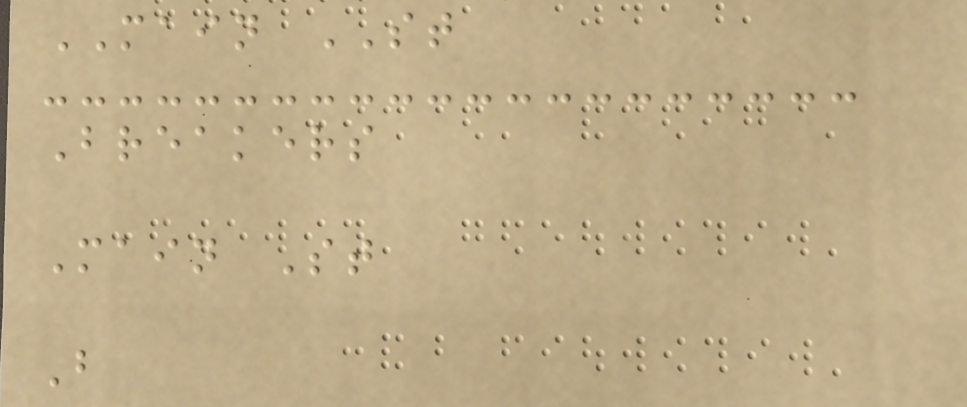MAIN ST
Breakers
Main St
B
